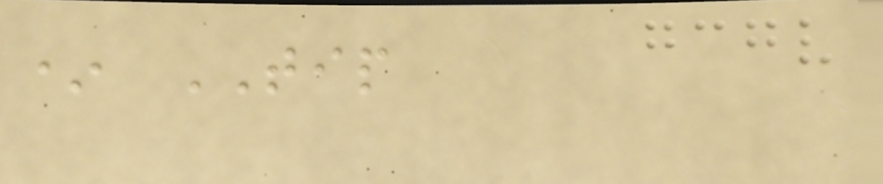* TIP
